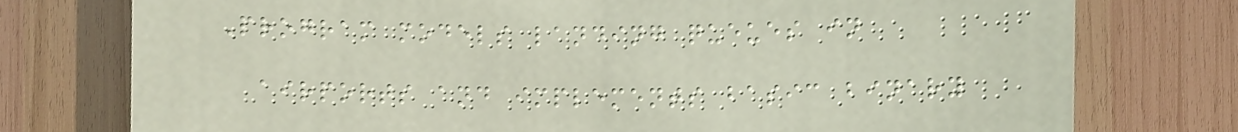Program models landing queues in
airports and implements basic binary
